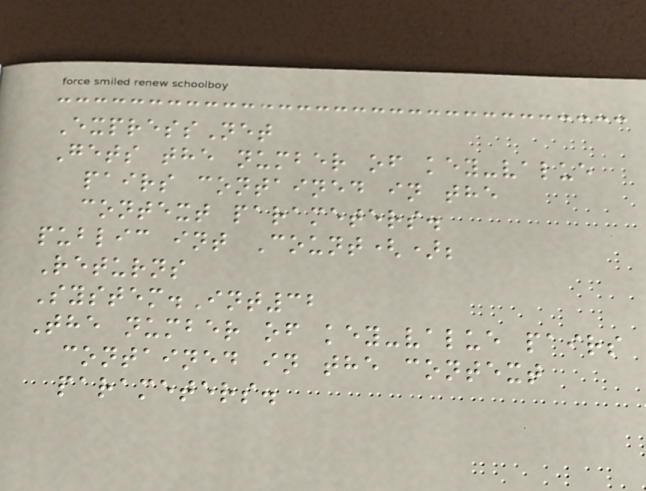ExpressNet
Gets the number of key-value
pairs contained in the
context parameters.
public int Count();
Returns
System.Int32
The number of key-value pairs
contained in the context
parameters.
